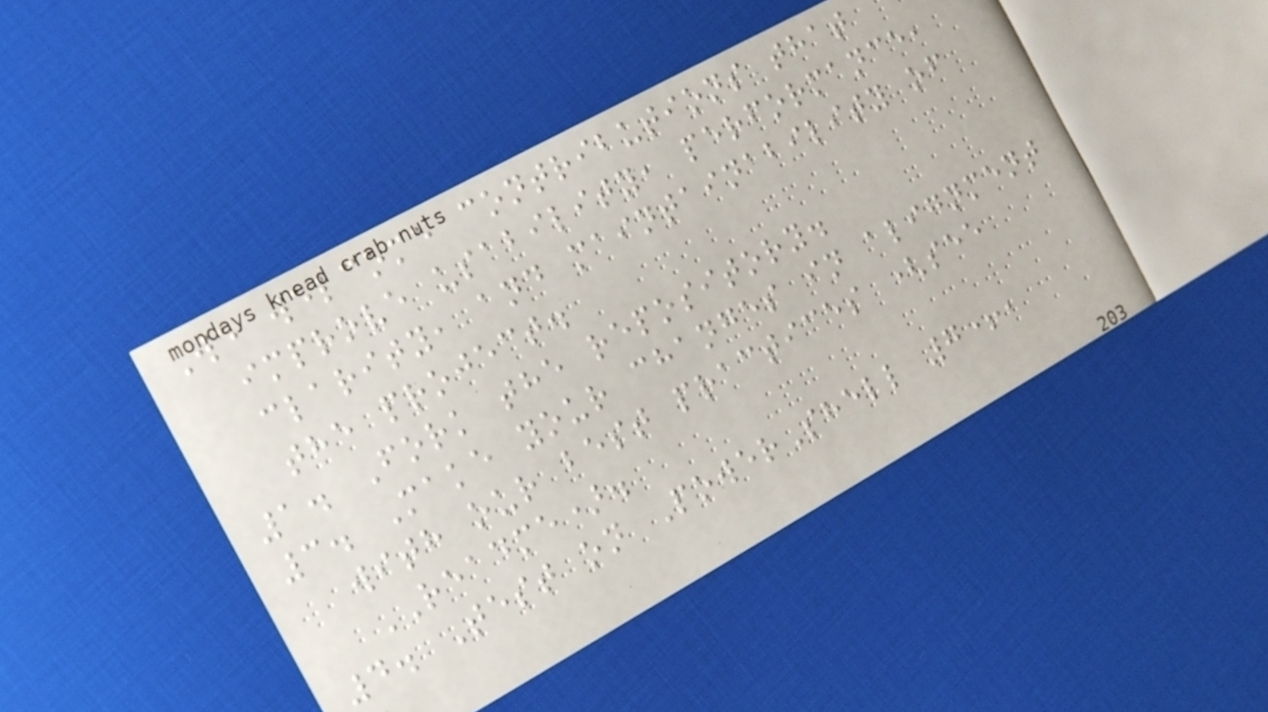We welcome contributions that
improve usability, performance,
clarity, and maintainability of
the project.
1. Fork the repository.
3. Make your changes in alignment
with our best practices (see
README).
4. Test on PowerShell 7+,
